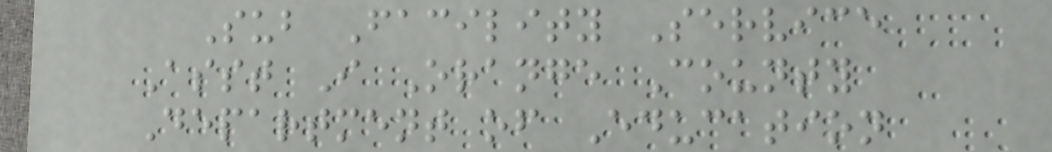Sub Facility Service
Asst I Orange County
Department of Education
